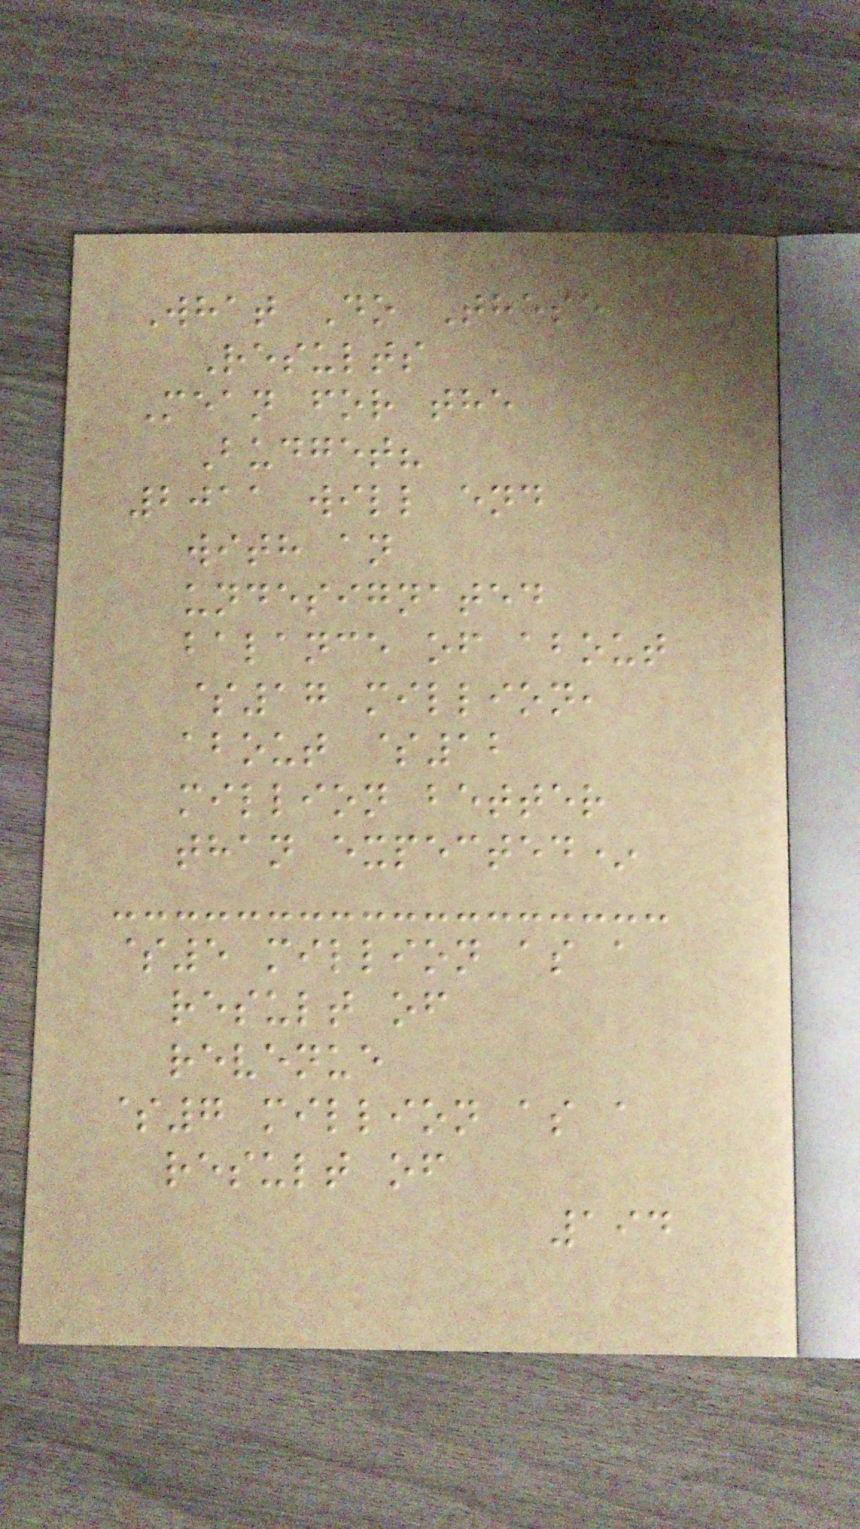What Do These
Results
Mean for the
Budget?
2011 will end
with an
undesignated
balance of about
$17 million,
about $12
million better
than expected*
$5 million as a
result of
revenue
$7 million as a
result of
194
